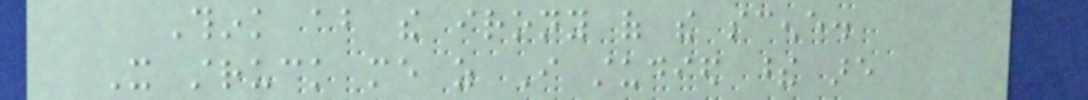Think about the irony of the scene.
It struck me as I studied these are
